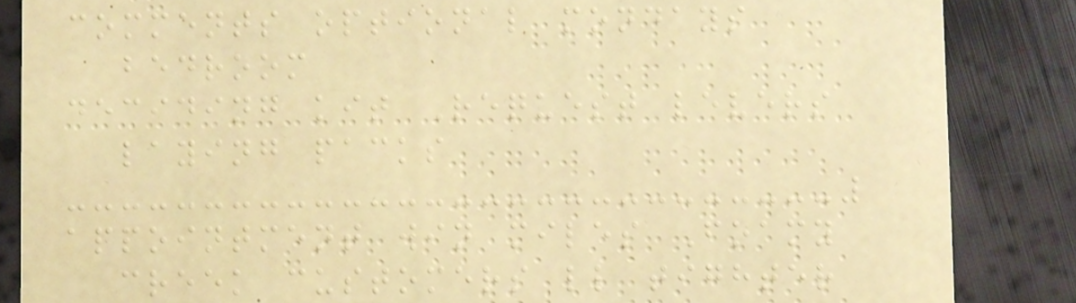comments optional mondays
bedroom
deciding kit Request levers
laying packs
appointment win miles Foamy
creek customers ll tighter
